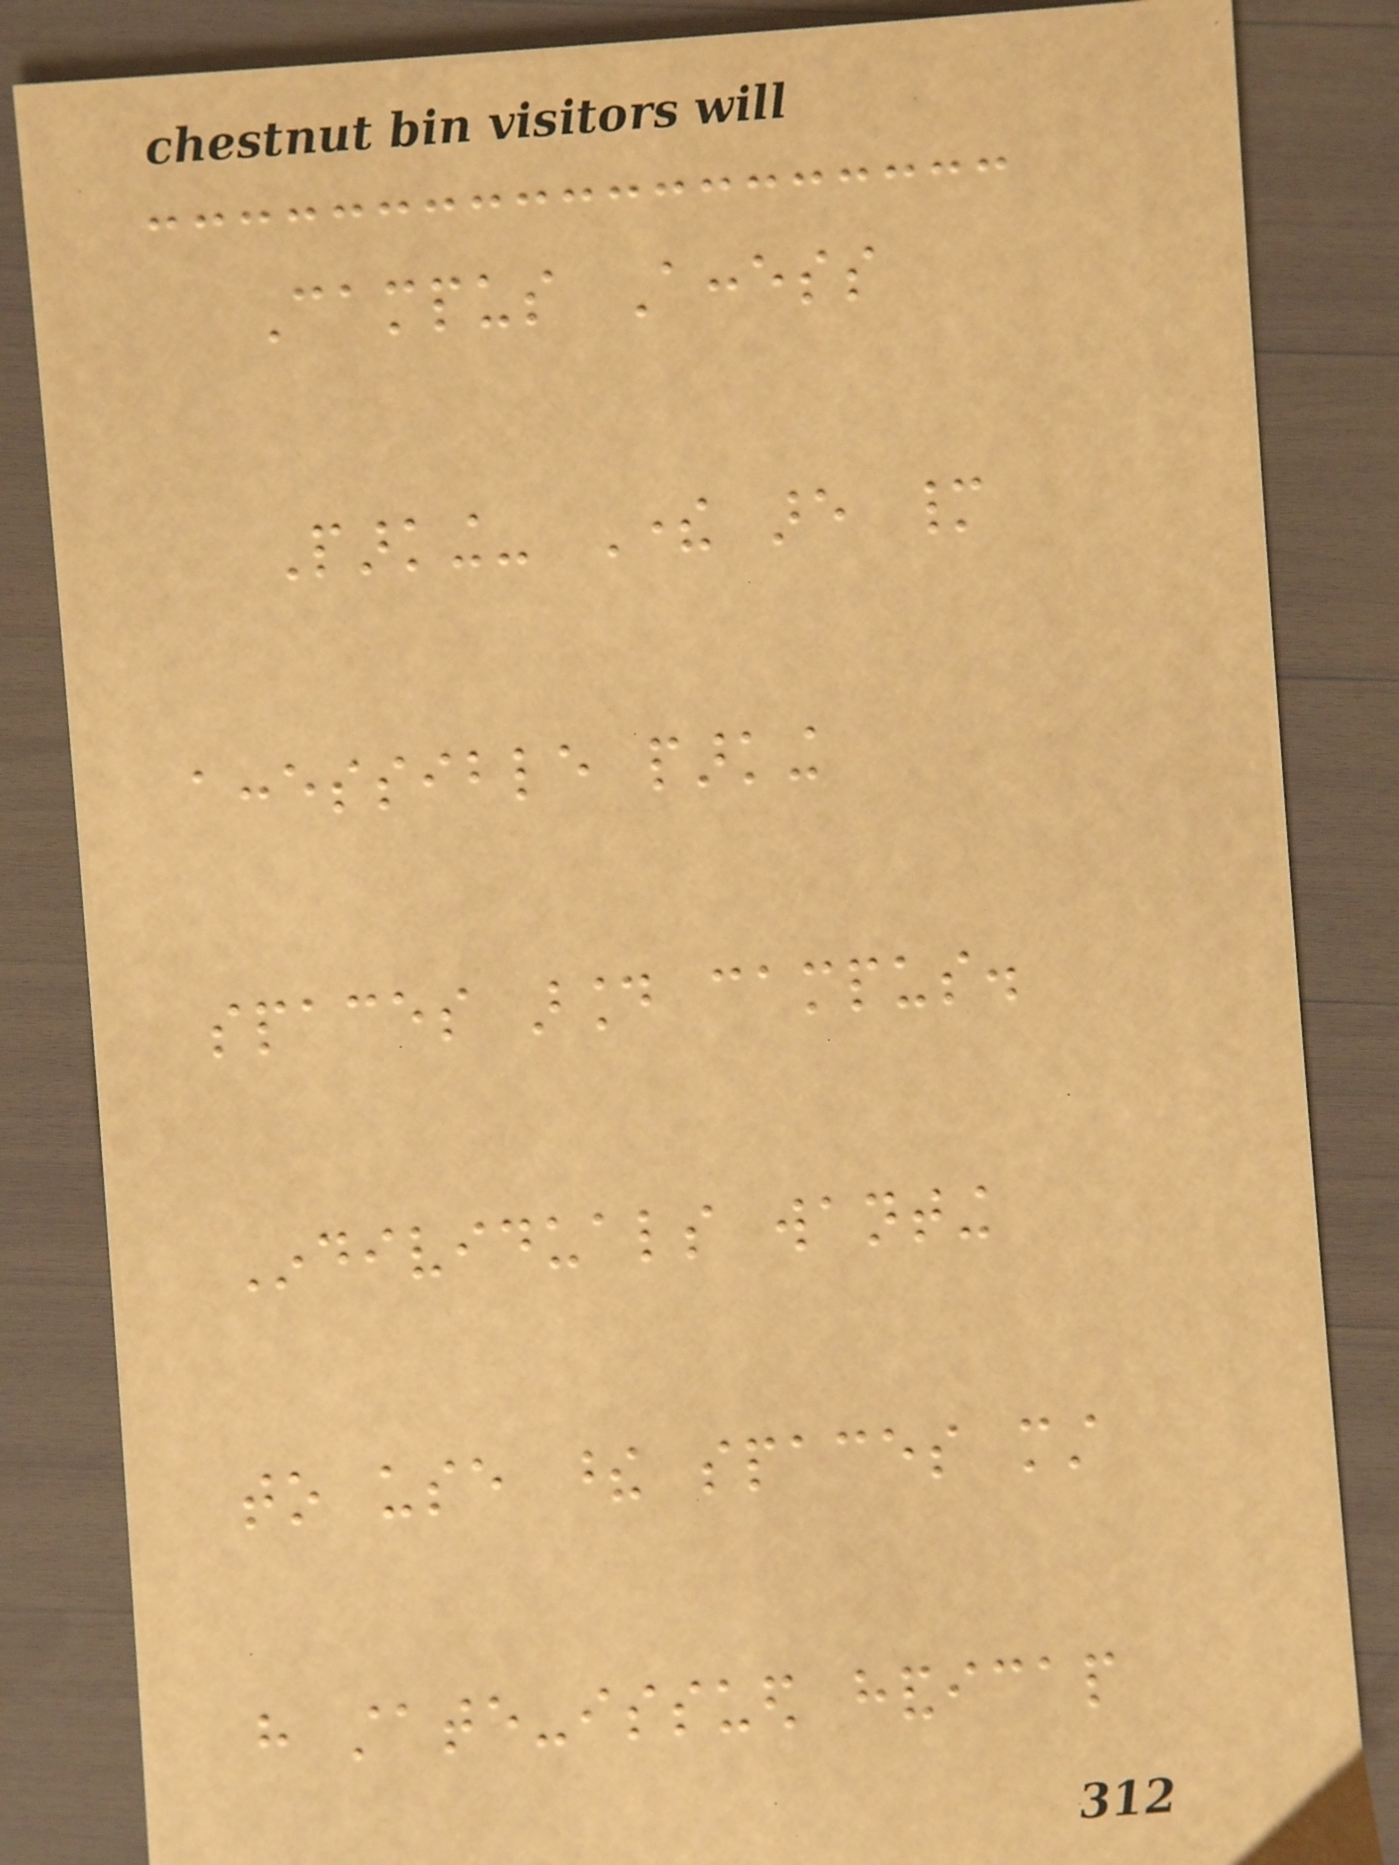Campus Access
Parking- There are many
accessible parking
spaces around campus.
Individuals wanting
to use these spaces must
have state-issued handicap
